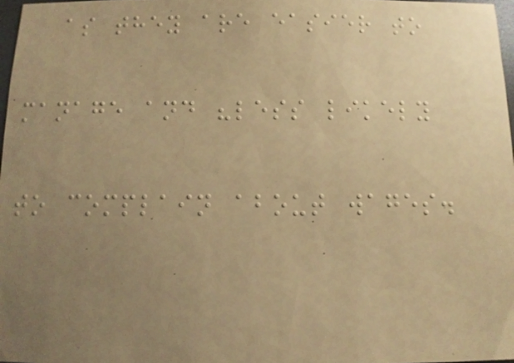as they are easier to
manage and "less likely
to complain about wages.
